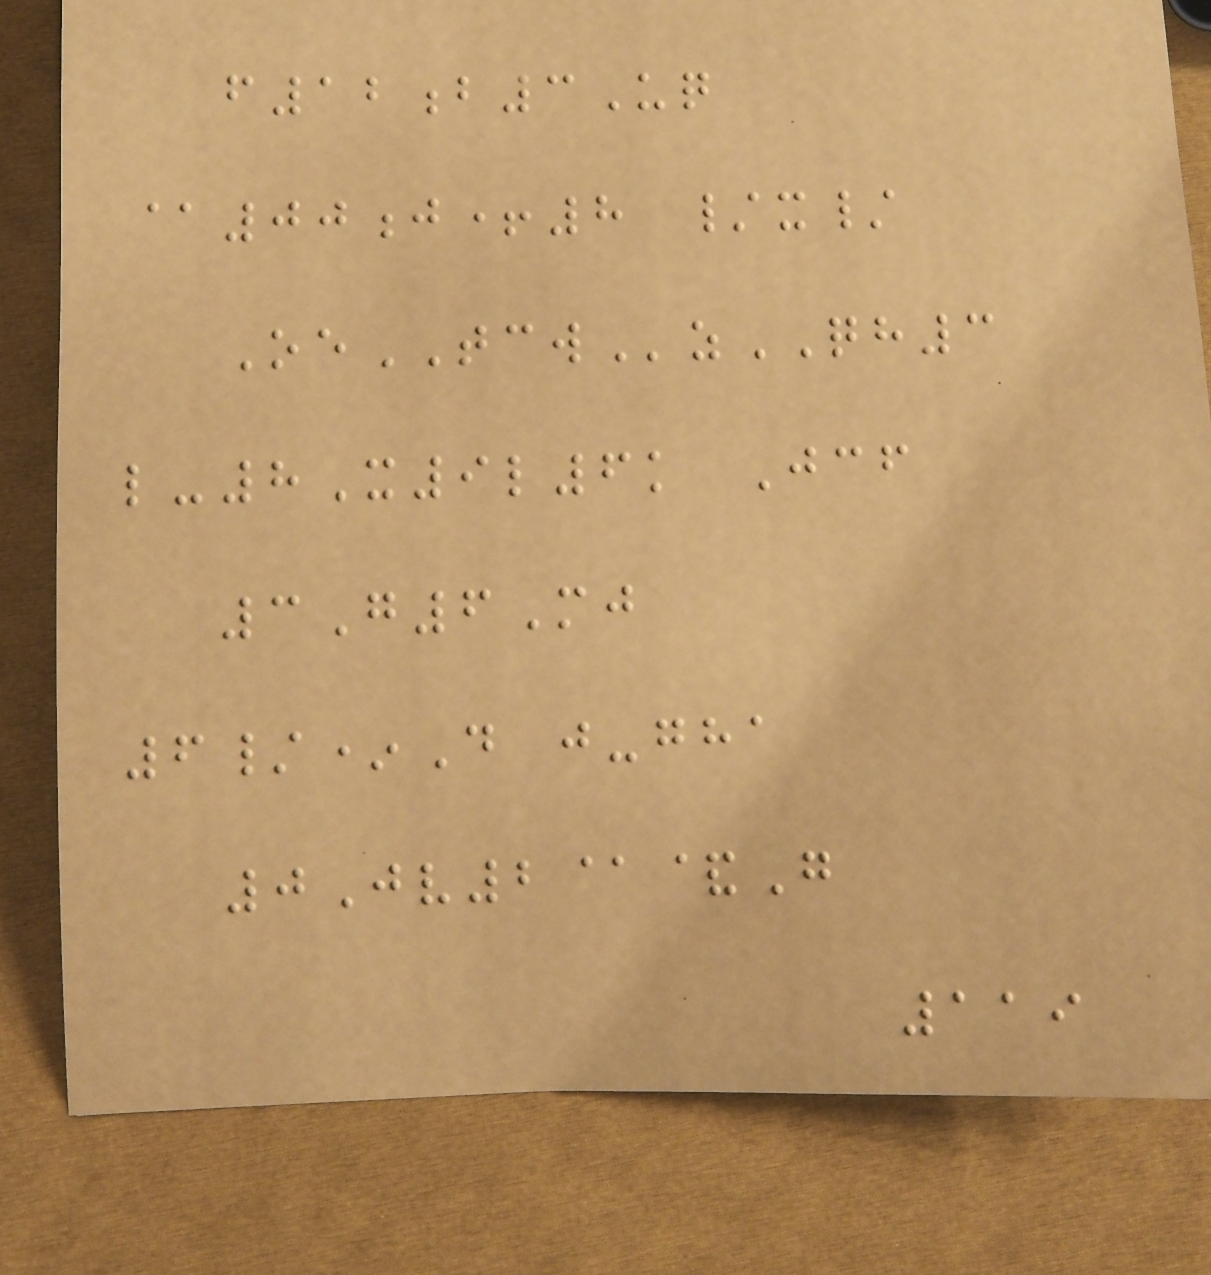f12b3Uq
@00j+8 /x/
OeTCWzQH3
l-8X9l6k Jcf
3G6Mj
6/*D j-gha
0Jv2@&G
119
